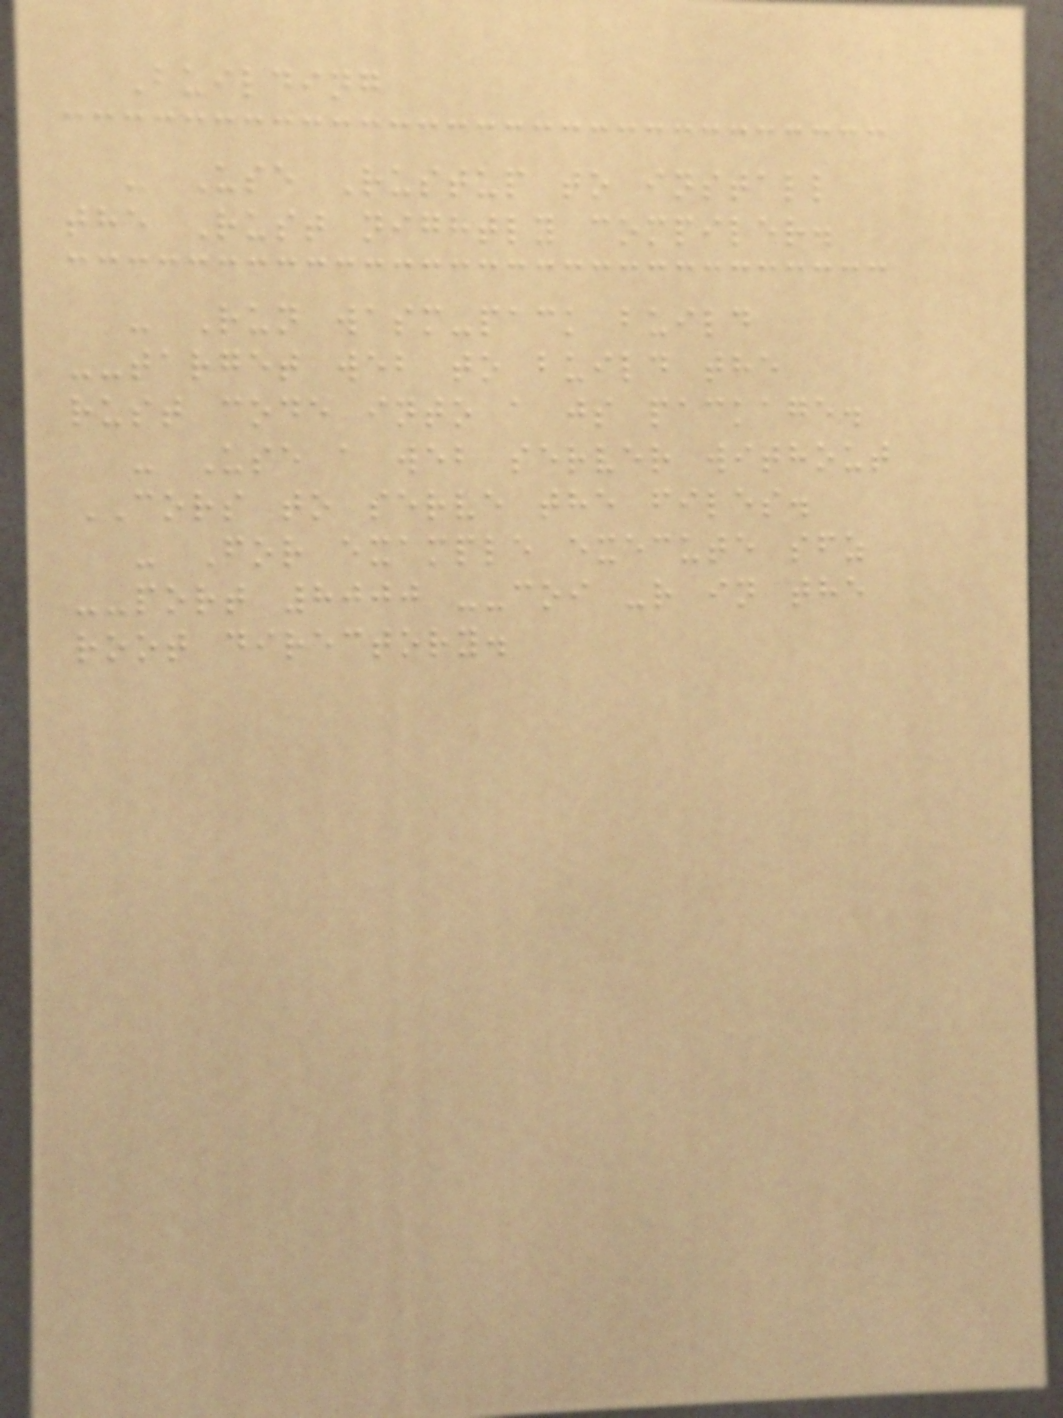Building
- Use Rustup to install
the Rust nightly compiler.
- Run wasm-pack build
--target web to build the
rust code into a js package.
- Use a web server without
CORS to serve the files.
- For example execute sfz
--port 8000 --coi -r in the
root directory.
